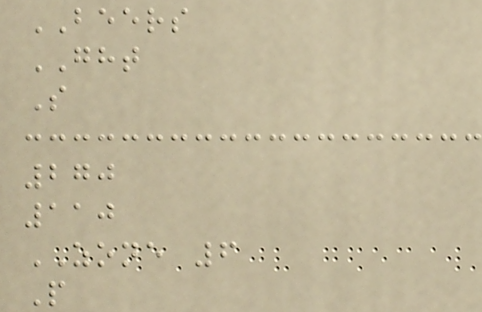BEERS
GHT
S
270
110
ZONE 6
P
